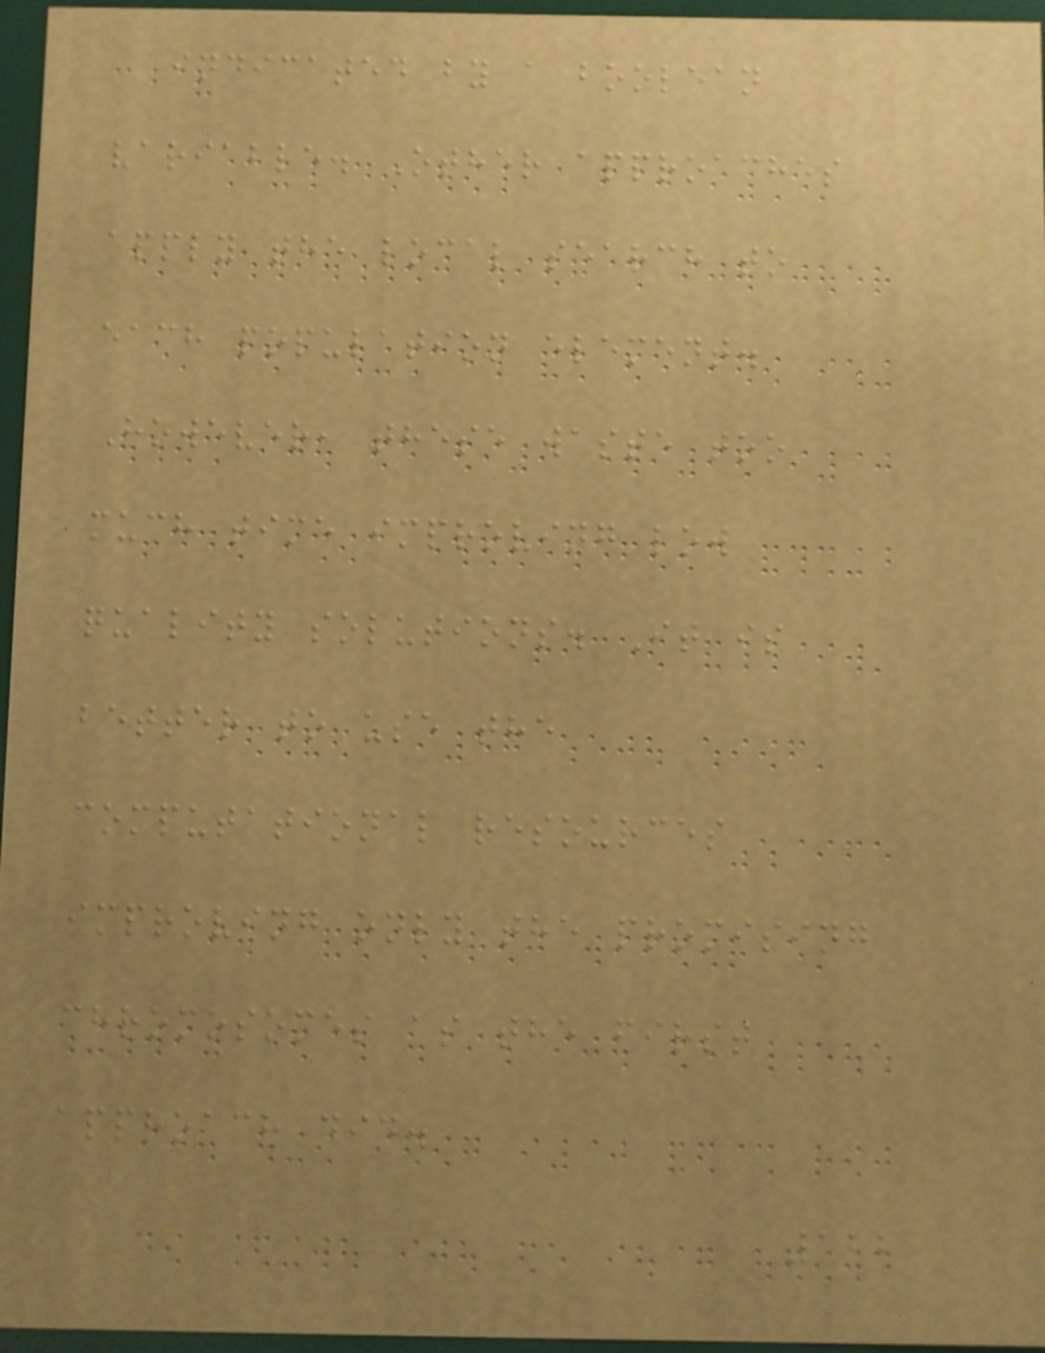indicated by a boolean
variable. Other approaches
apply the local search to
each population element.
However, these waste too
much time improving low
quality solutions. It is
better to use the
computational resources
improving only the promising
chromosomes as the first
approach did.
122
